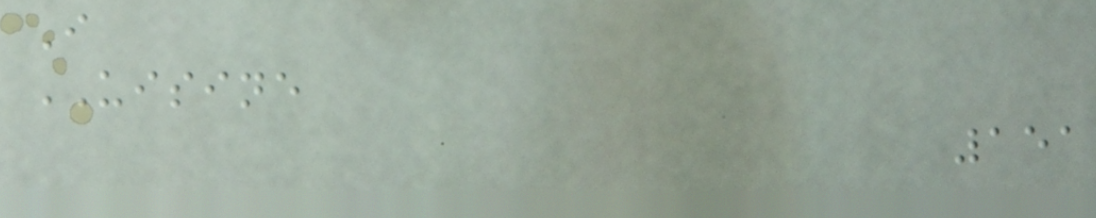I
UISINE
151
